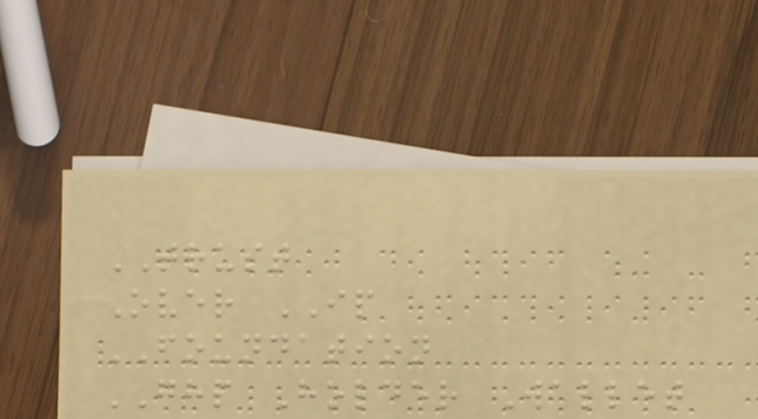TRUST
Over IP
FOUNDATION
GHP Holder Wallet
